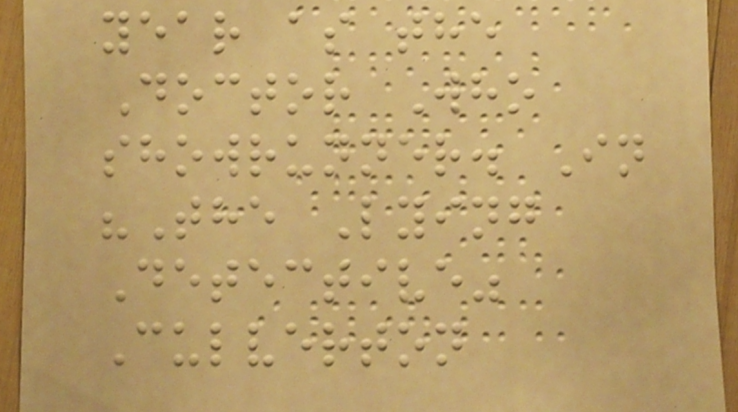year as the
Doctor Who
showrunner. In
"The Lying
Detective"
Culverton
